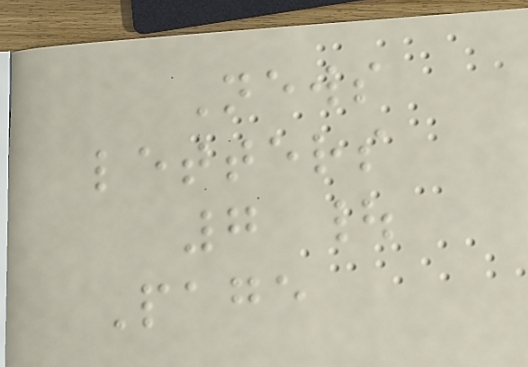News
letters
7 |
Page
